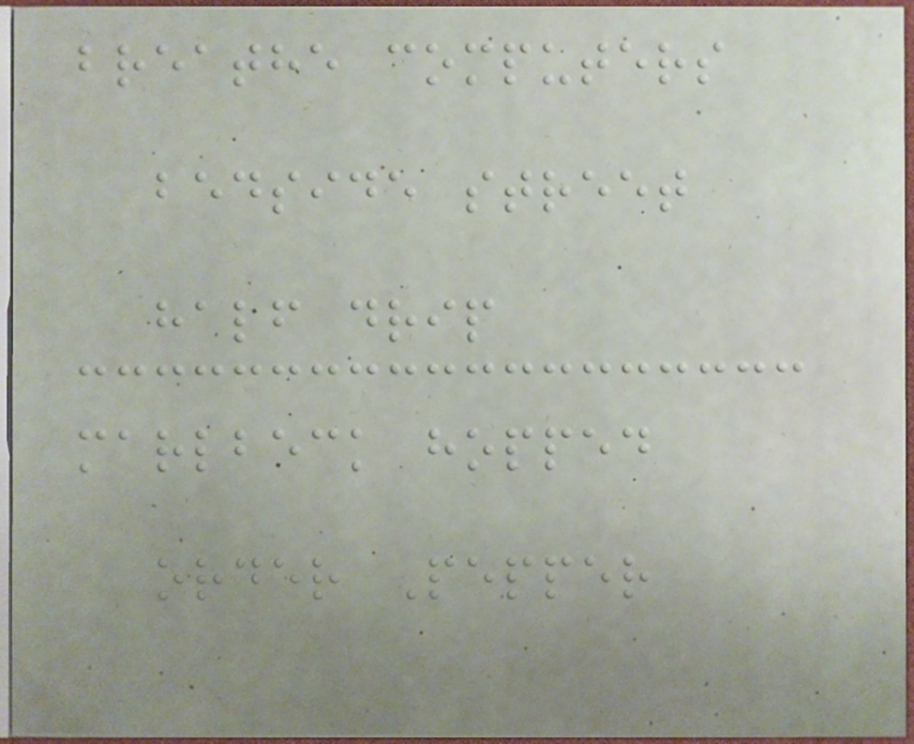breathe computers
bedside street
half drip
marlbeck hopped
order Pepper
